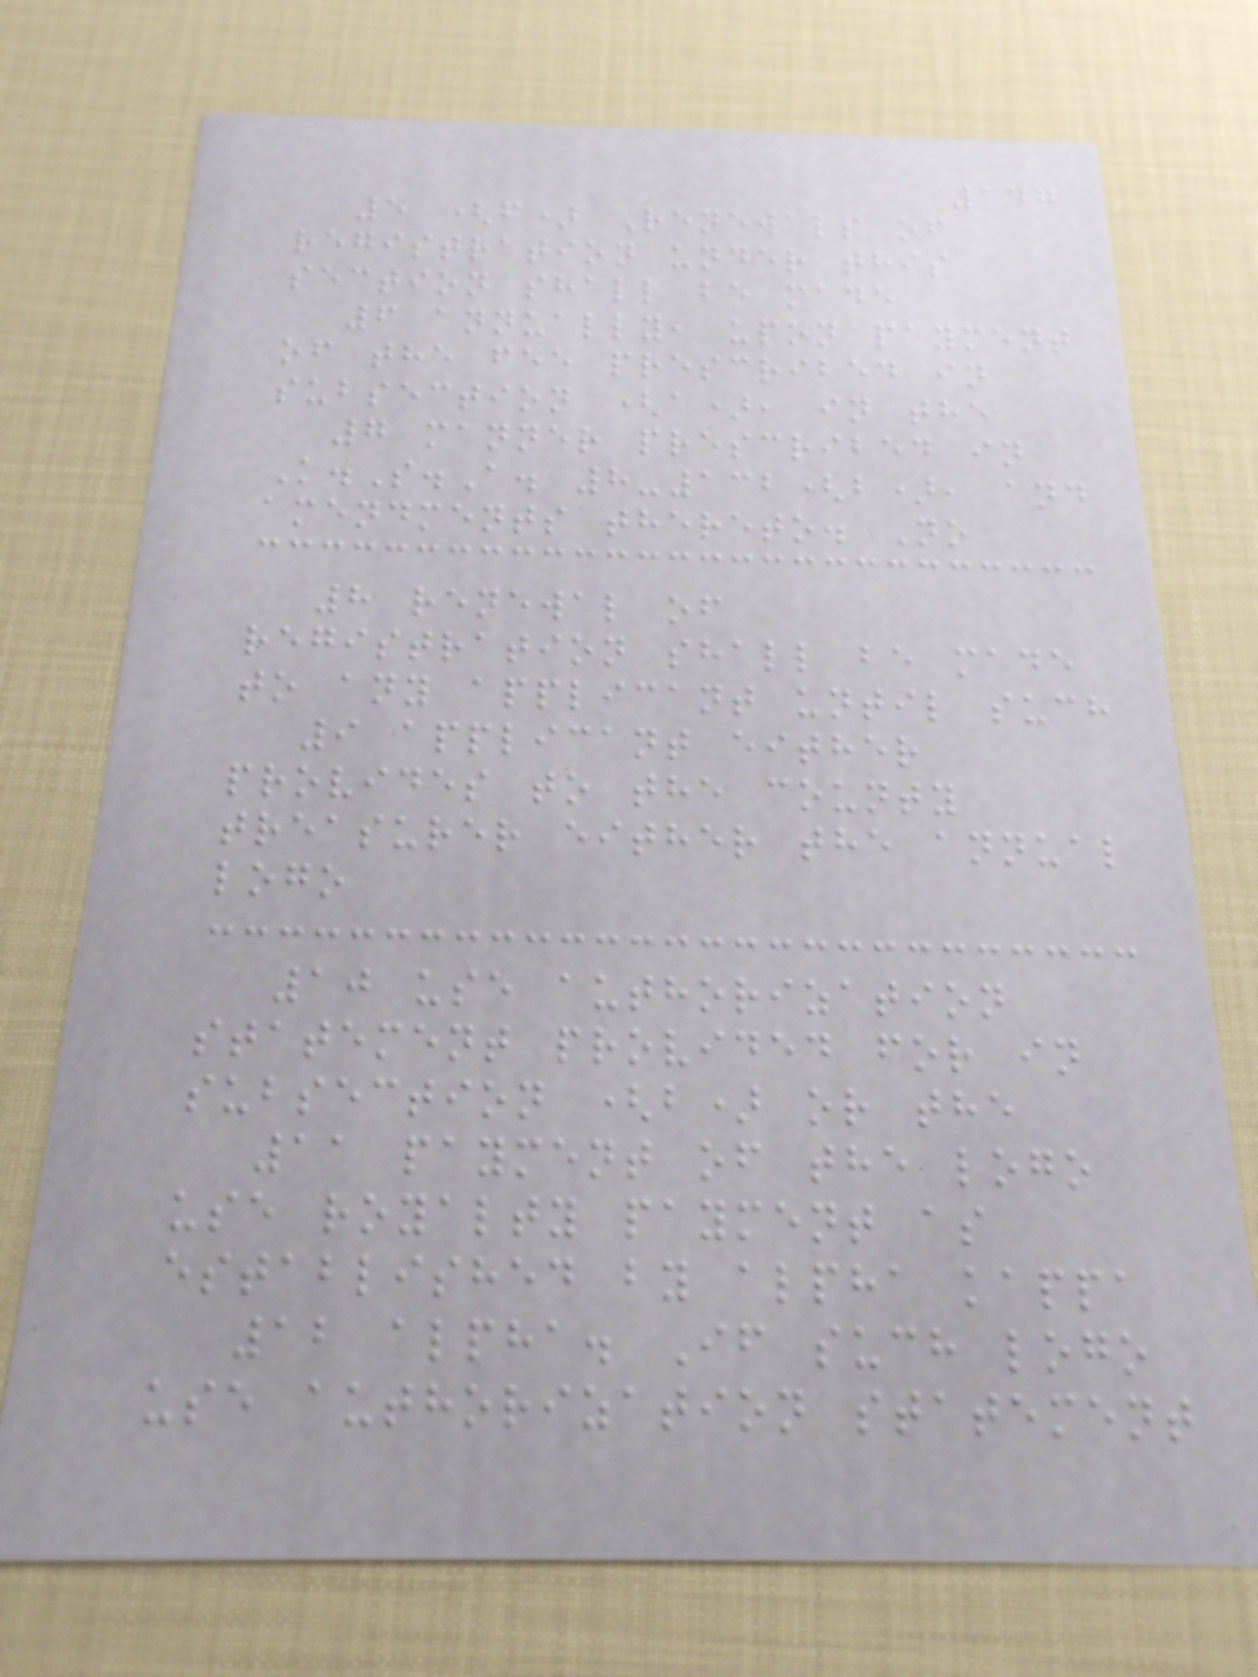147
5 (f) Renewals of
registration under this
section shall be made
6 annually, upon payment
of the fee prescribed in
subsection (a), in the
7 manner prescribed in
K.S.A. 8-132(b), and
amendments thereto. No
8 renewal of
registration shall be made
to any applicant until such
9 applicant either
provides to the county
treasurer either the annual
logo
10 use authorization
statement provided for in
subsection (b) or the
11 payment of the logo
use royalty payment as
established by alpha kappa
12 alpha. If such logo
use authorization statement
